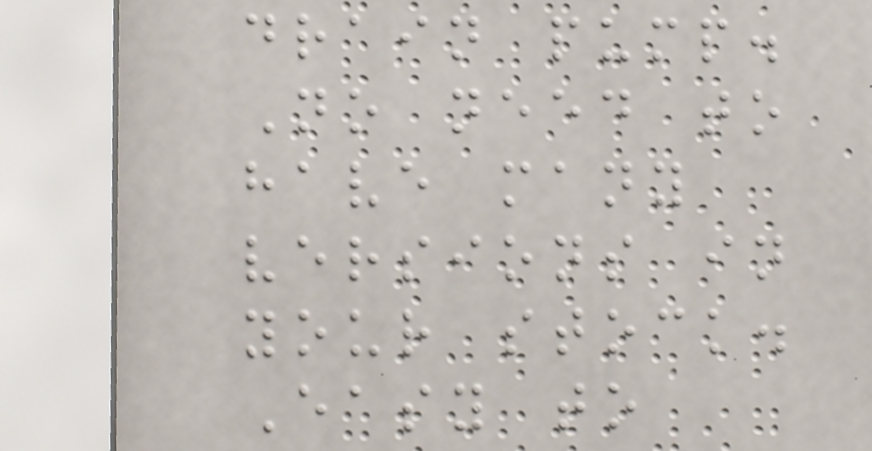drain pump.
No need to
have many
versions in
your stock.
Easy to
